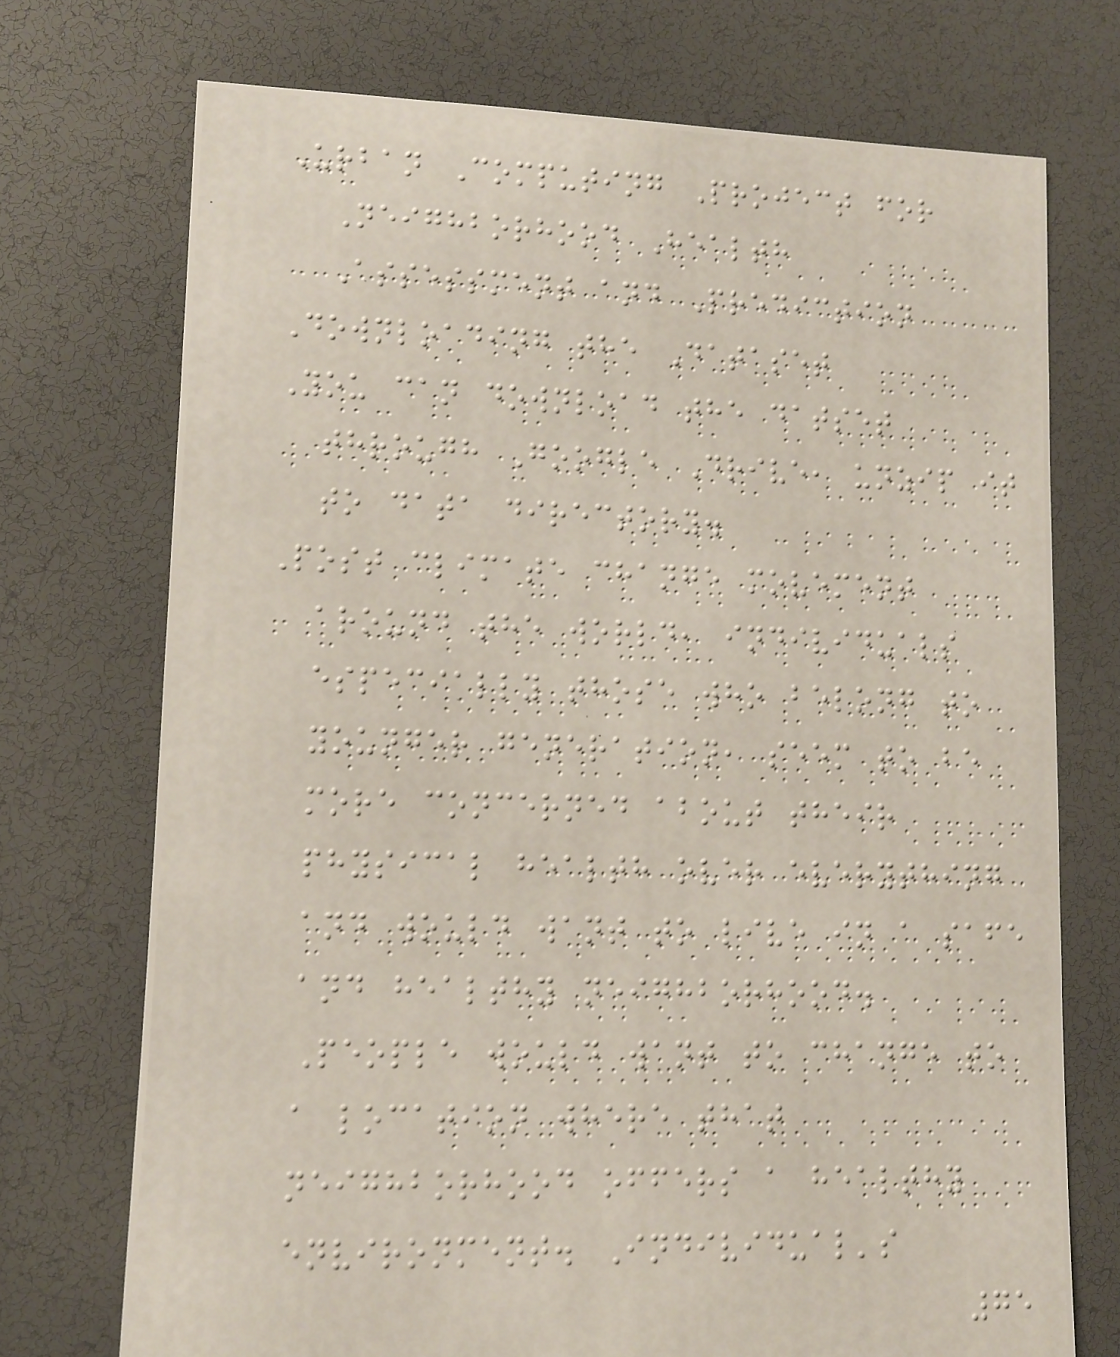Urban Computing Project for
Neighborhood Health
Assessment and Prediction
Downloading the Dataset
You can download the datset
through Google Drive, unzip it
to data directory.
Post climate change movement
around the world, individuals
especially those who belong to
younger generation, seem to be
more concerned about their
physical health over everything
and would want to live in a safe
and healthy neighborhood.
People would want to change to
a location where that
neighborhood offers a healthy
environment. Individual's
75
